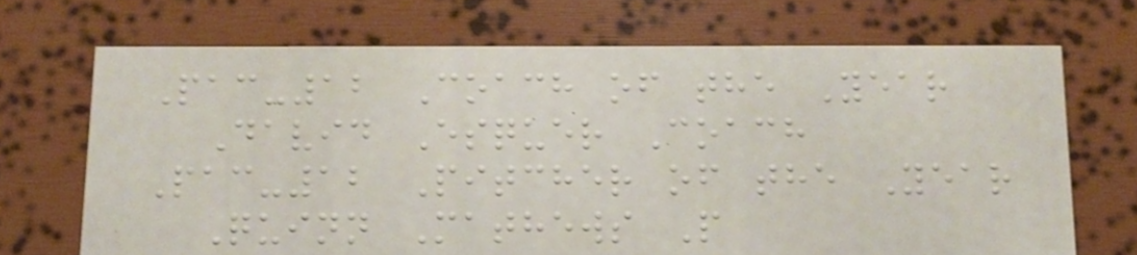Pac-12 Coach of the Year
David Esquer Coach
Pac-12 Pitcher of the Year
Quinn Mathews P
